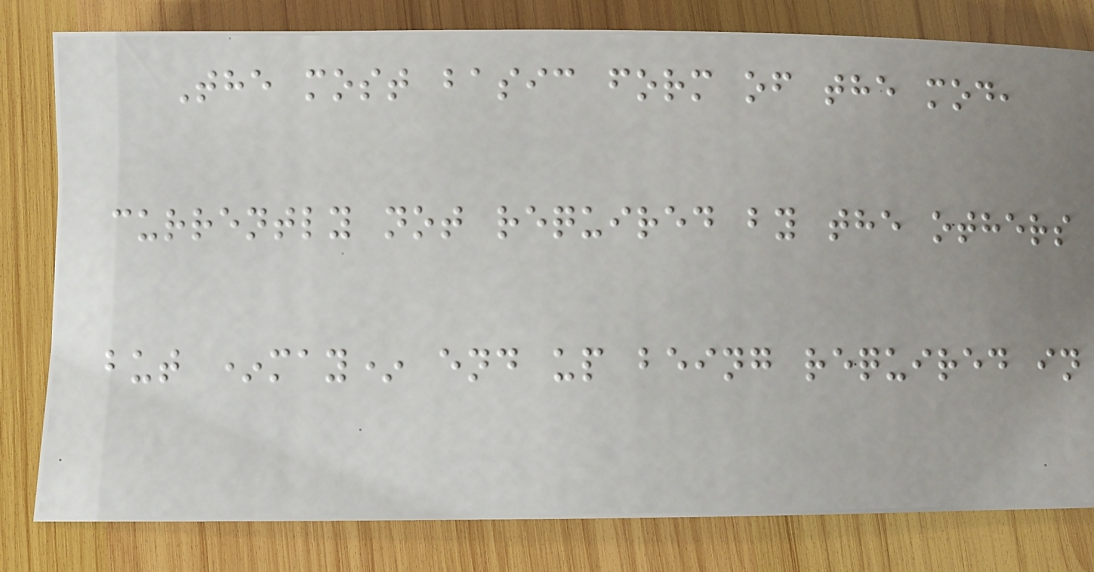The most basic form of the mod,
currently not required by the others
but *may* end up being required in
